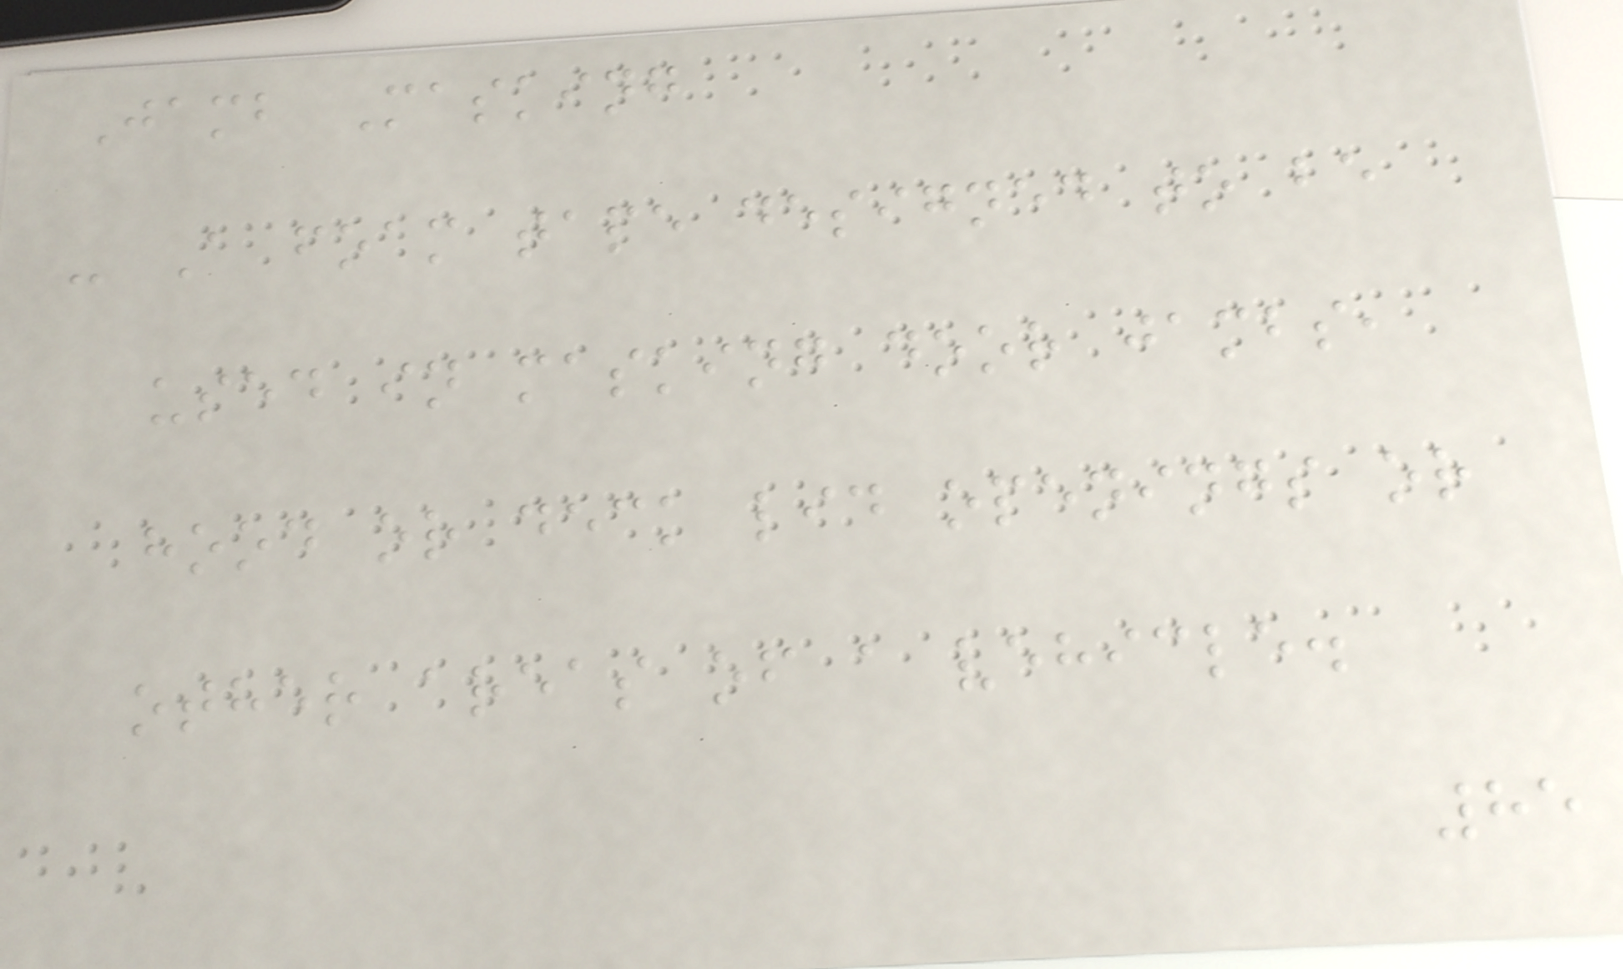Jamb Masking
- A foam tape designed to be
used in masking door jambs,
hood or deck lid openings or
other areas of a vehicle.
85
